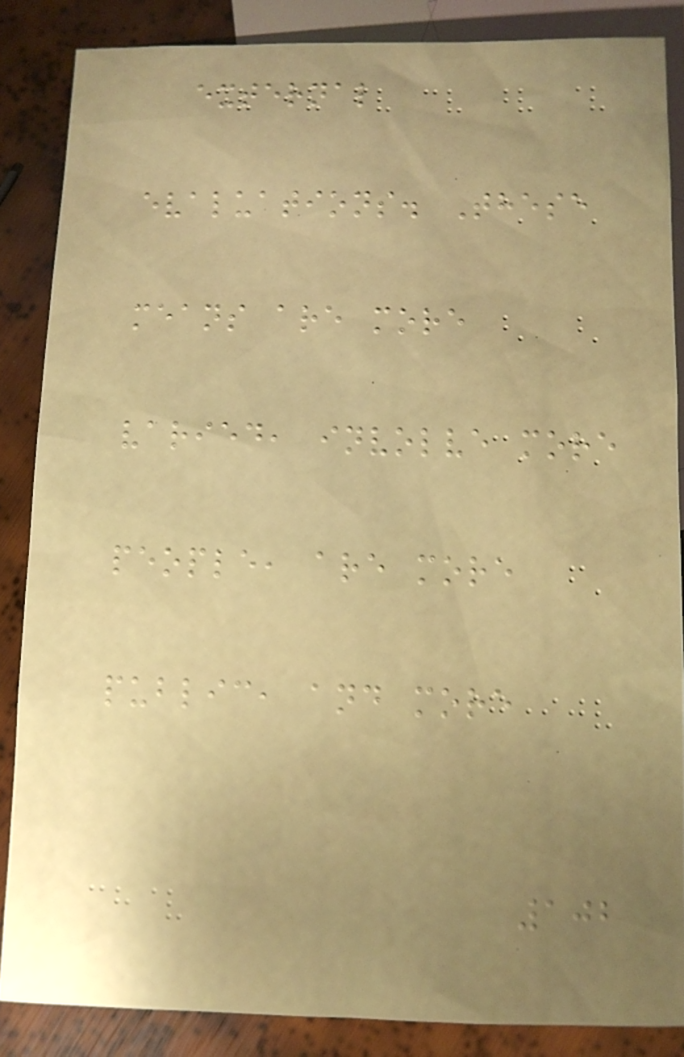external
evaluations. These
means are more
varied, involve more
people, are more
public, and more
102
